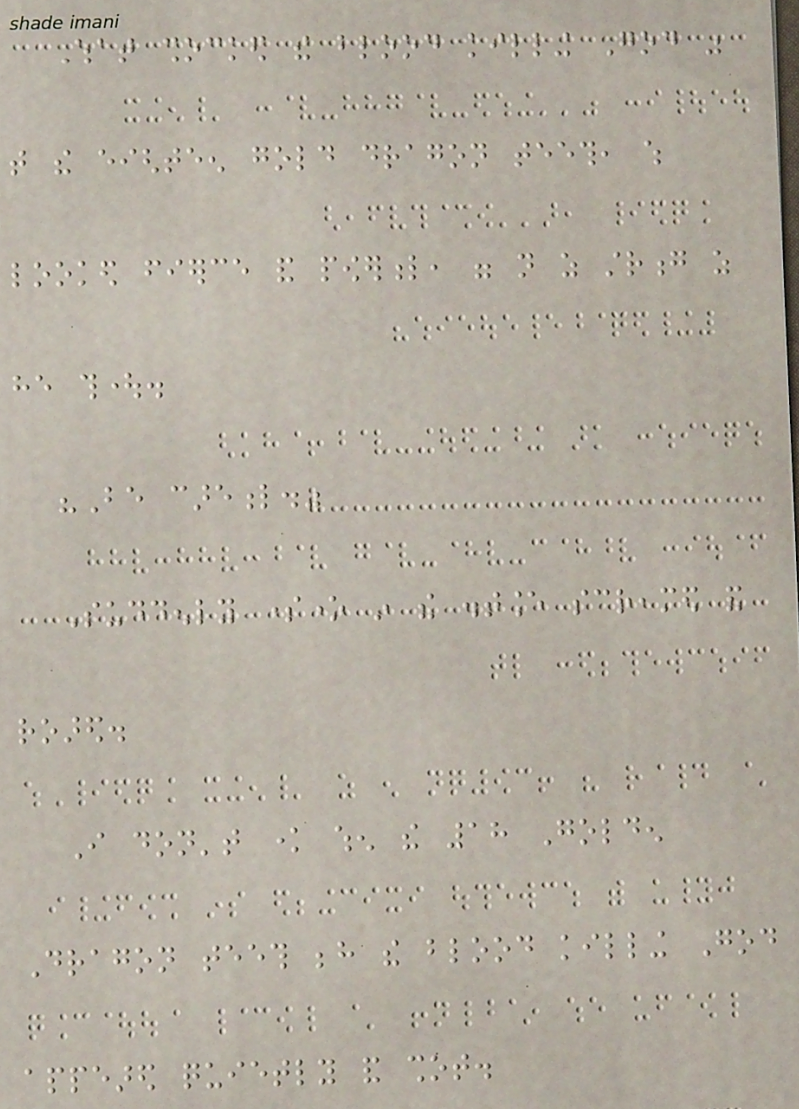What shocked the blood killing God was
that the eighteen gold dragon teeth, which
looked fierce and powerful, were not as strong as
he thought.
"Be careful."
Suddenly someone in the distance screamed and
roared.
I don't know when the 18 Golden
Dragon teeth behind the blood killing God
appeared quietly and shot.
